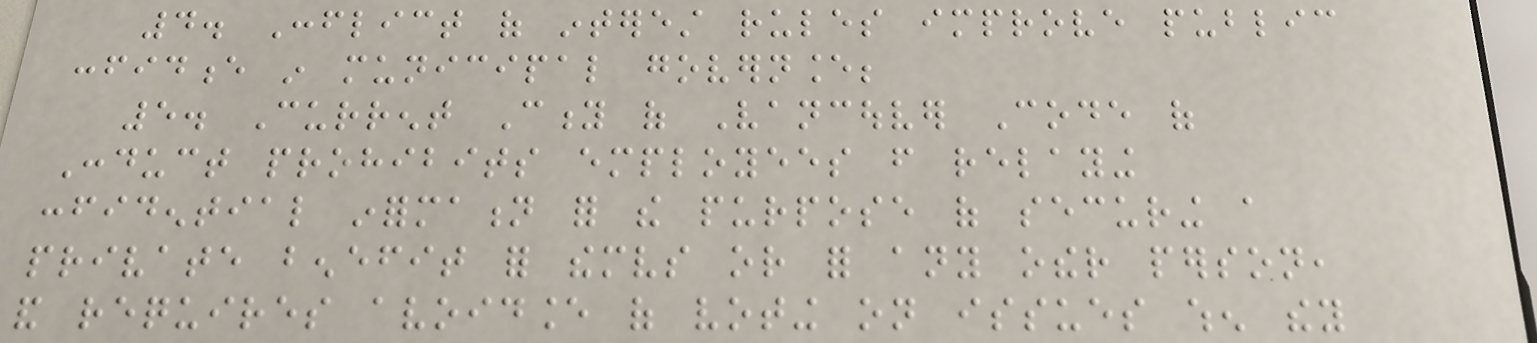4. Conflict of interest rules improve public
confidence in municipal governance;
5. Current City of Vancouver Code of
Conduct prohibits employees from relaying
confidential information for the purpose of securing a
private benefit for themselves or for any other person,
and requires avoidance of voting on issues when they
